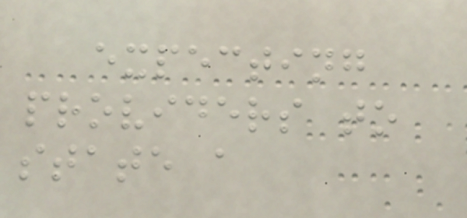expecting
providers to
state a
